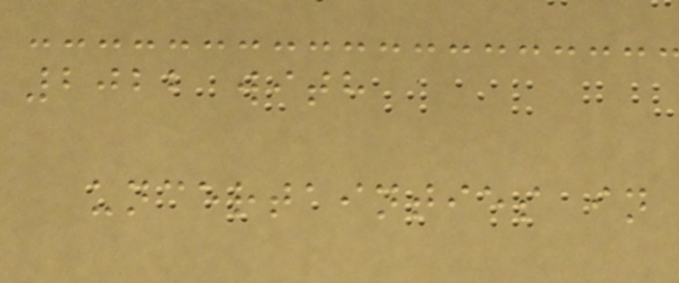2022 with
uncertainties in
